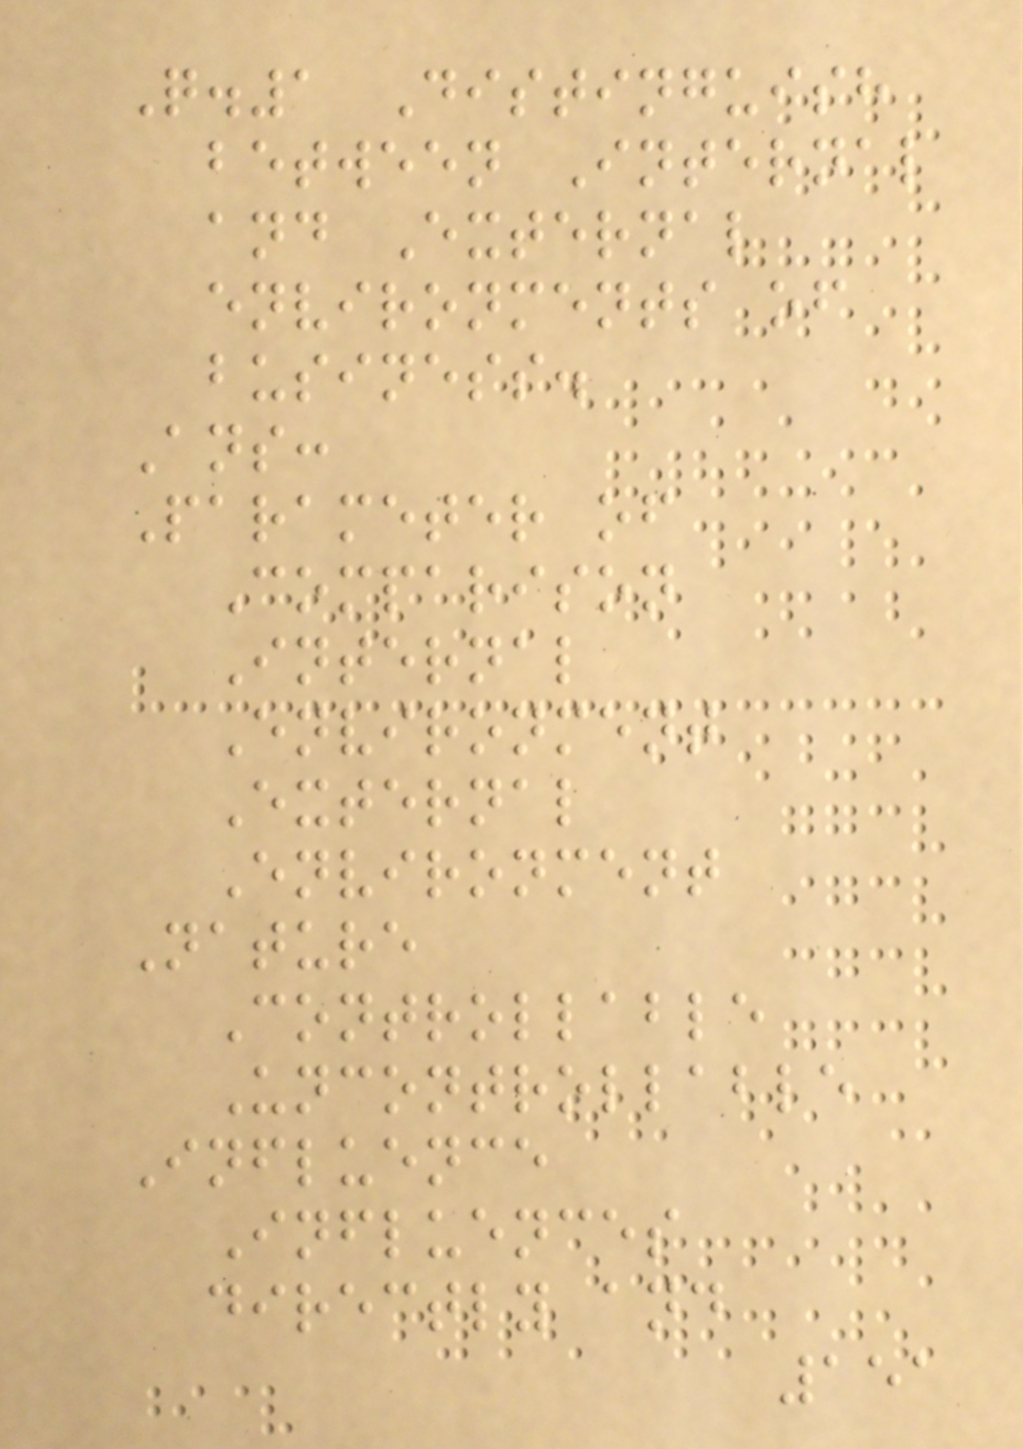Q.1 Distinguish
between Internal
and External
environments of
business.
Ans:
Parameter of
Comparison
Internal
Environment
External
Environment
Nature
Controllable
Uncontrollable
Influence
Influences
directly and
151
